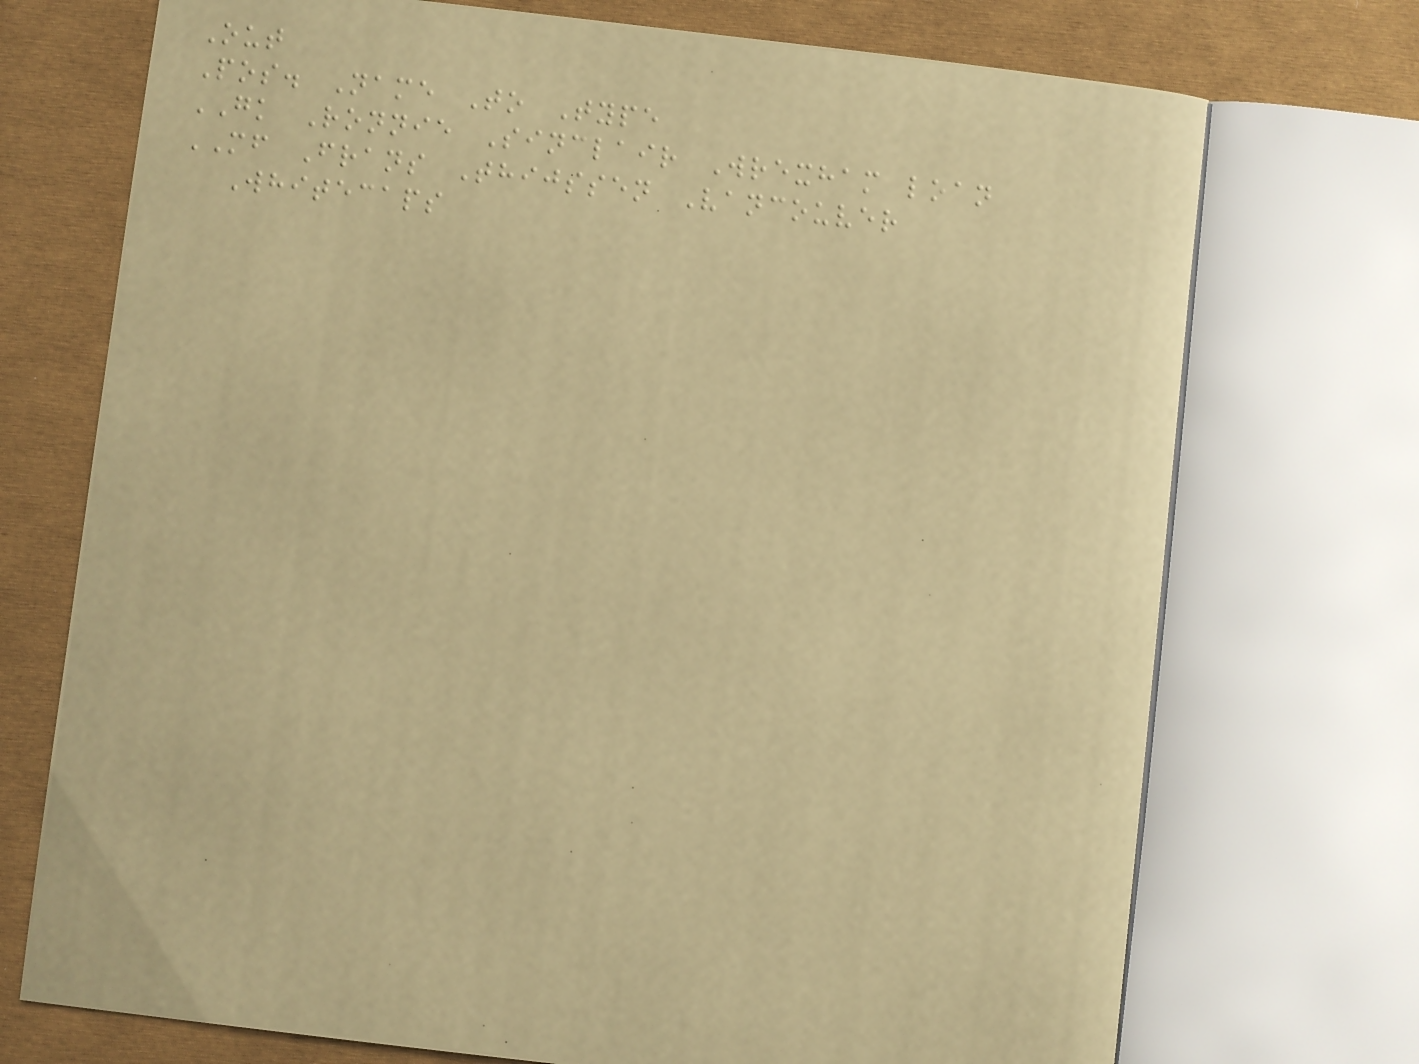Out
Pos. Name To Type
GK Ronnie Sinclair Wrexham loan
MF Frans Thijssen Vancouver
Whitecaps
